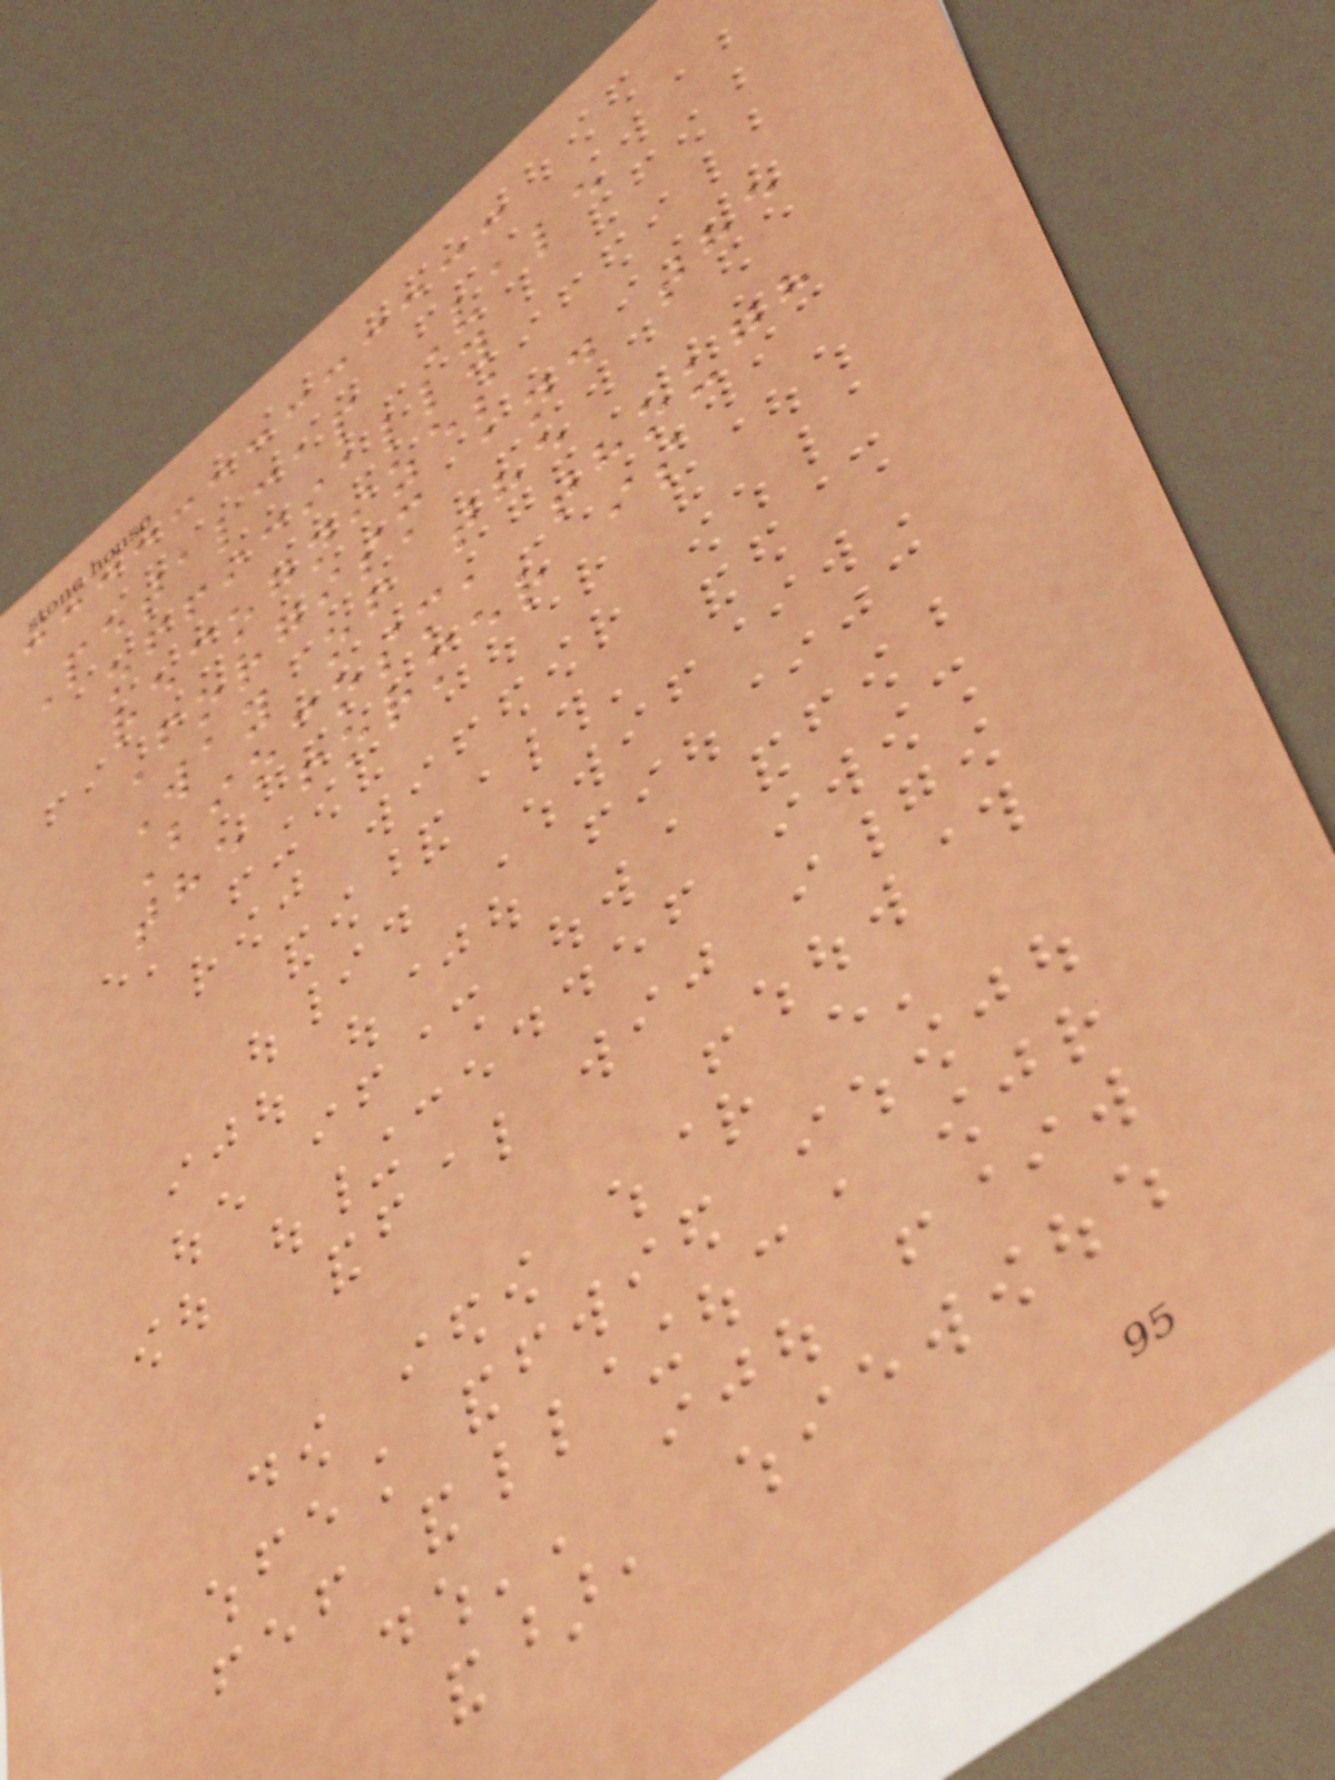Petalcap Vale
officially
recognizes
Forgism and the
Way of the
Biocosm, though
the former is
